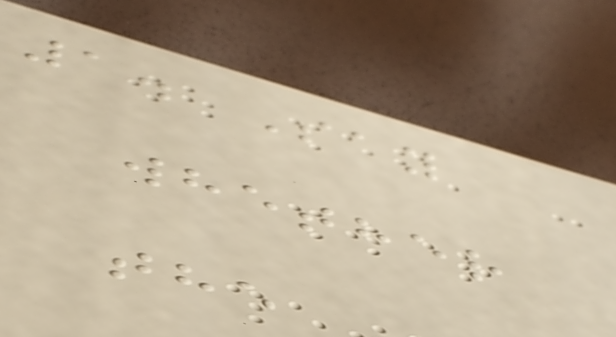1. Say
whether
the
